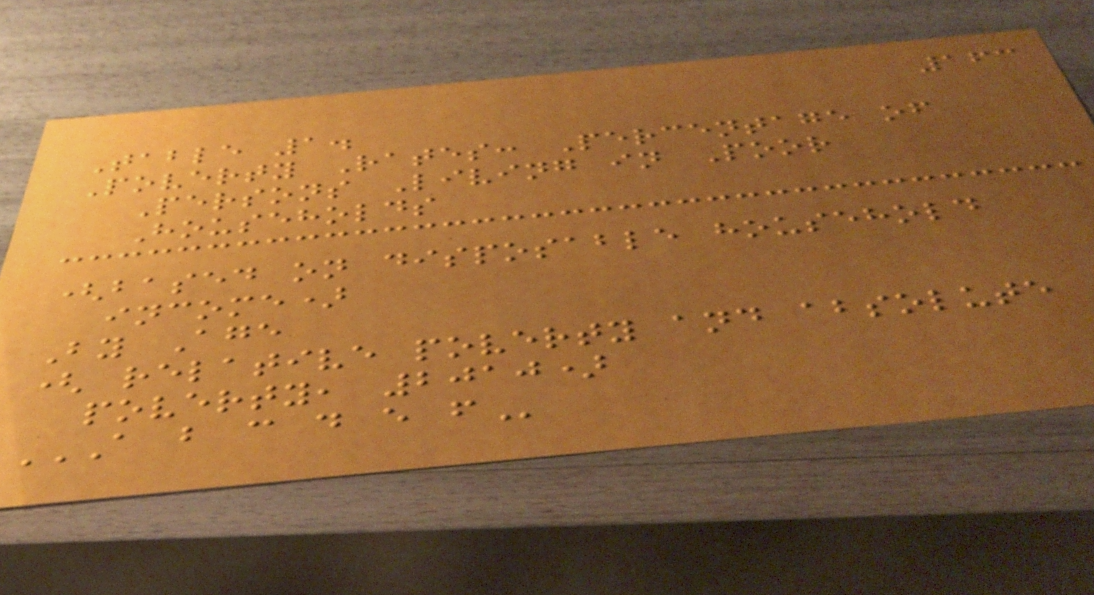163
Table 1.
Poverty Rates: Percentage of
Persons Living in Poor
Households
(based on disposable household
income)
By Age
( relative poverty and absolute
poverty, 2010)
A B C D E F
